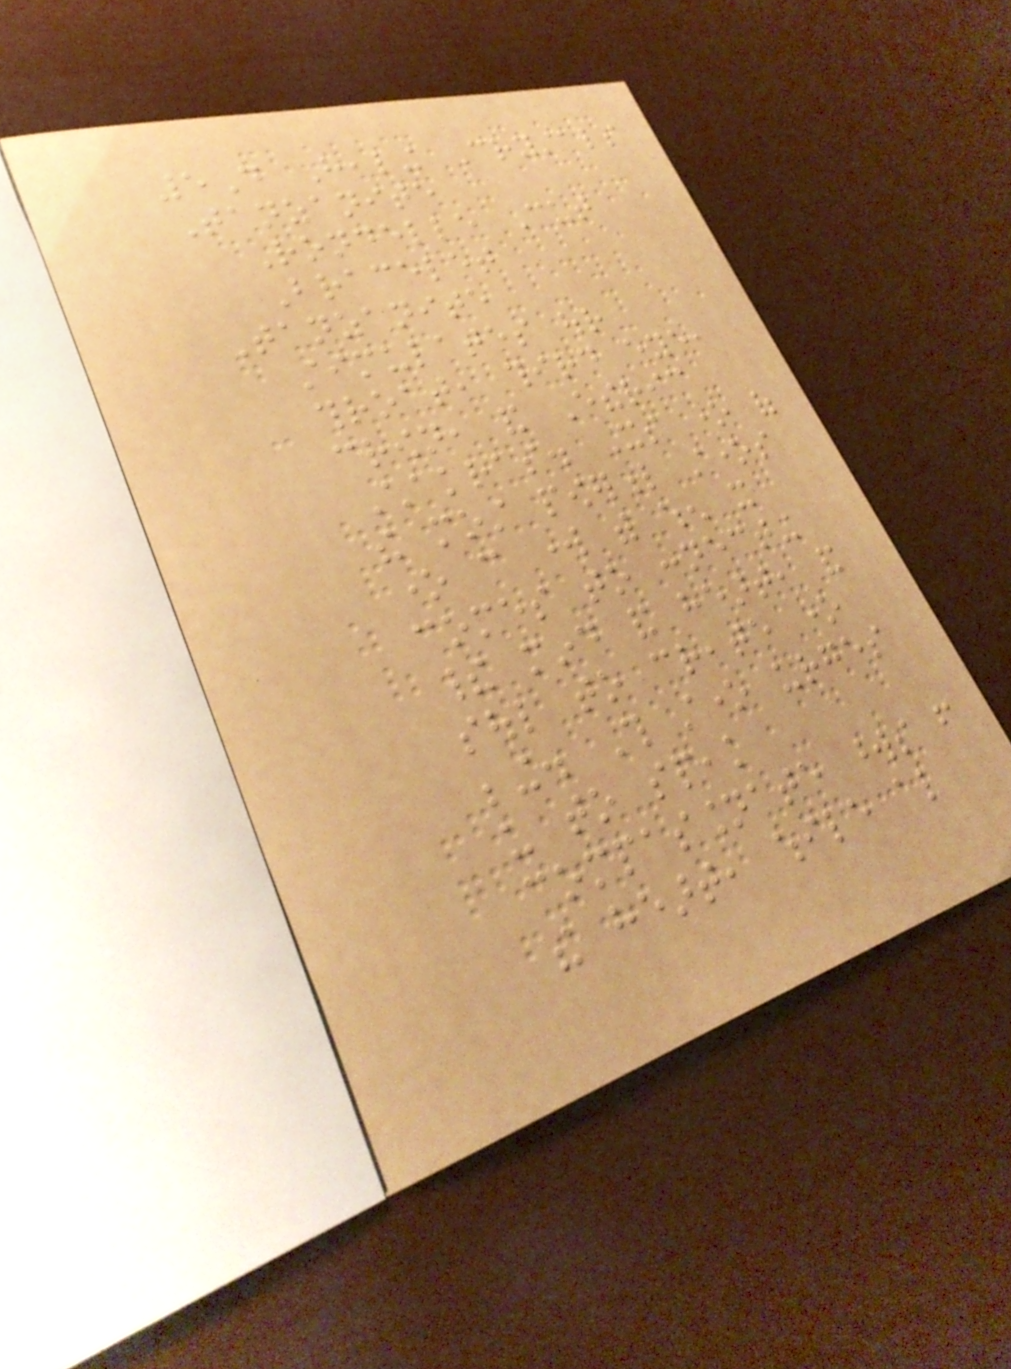5D Healing Crystals
Tanzanite
Rondelle Cut
Bracelet
Tanzanite
stimulates our
throat, third eye,
crown, and Etheric
Chakras. Its one of
the most powerful stones
one can work with when it
comes to connecting
their mind and heart, and
soul to create one
being. This stone urges
us to speak
compassionate words from
the heart, while also
